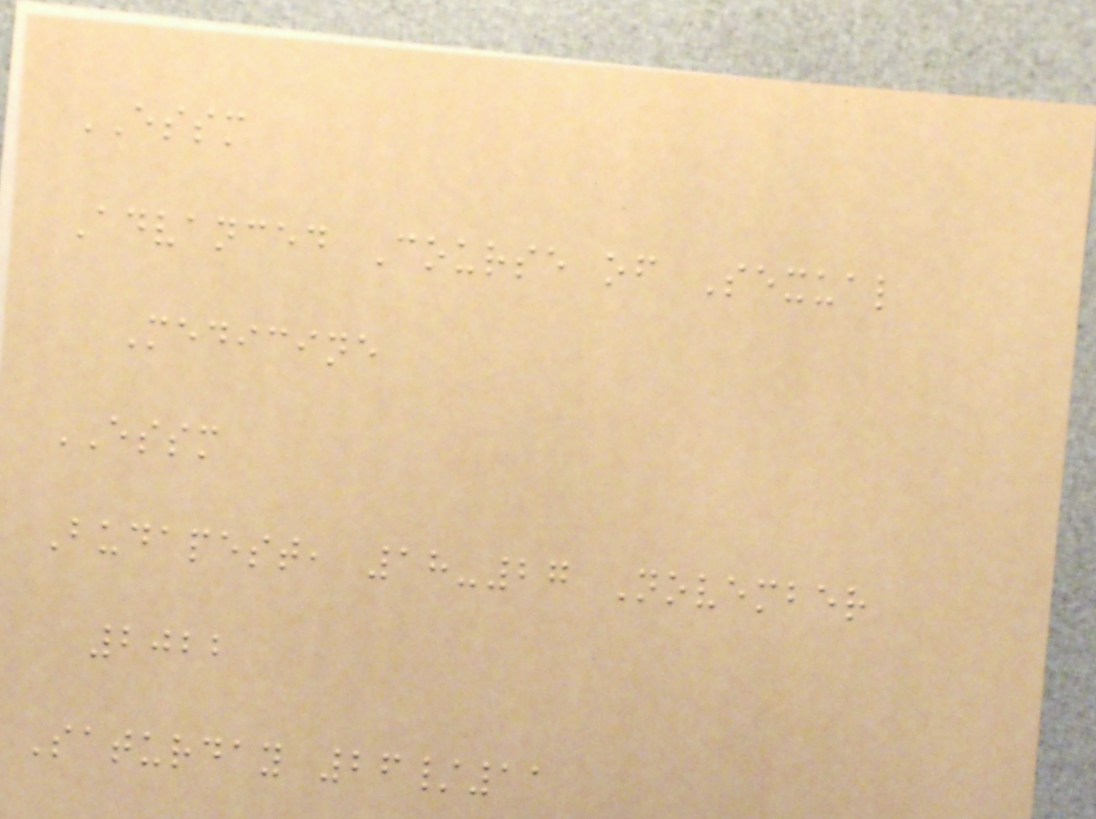ESSM
Advanced Course of Sexual
Medicine
ESSM
Budapest, 18-27 November
2022
Saturday 26/11
